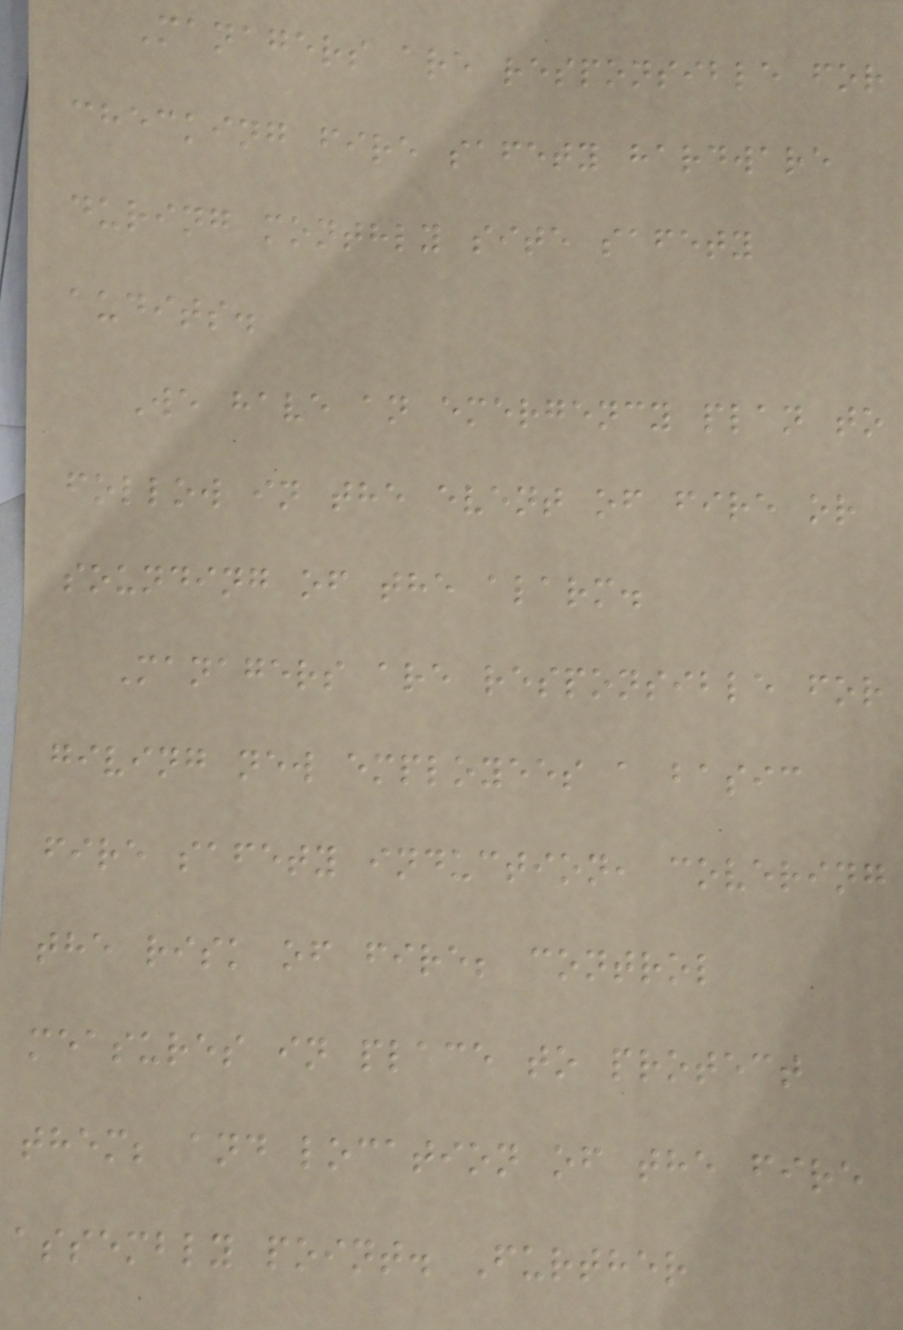Managers are responsible for
checking fire safety hardware
during monthly site safety
audits.
We have an emergency plan to
follow in the event of fire or
sounding of the alarm.
Managers are responsible for
giving new employees a basic
fire safety induction, covering
the risk of fire; control
measures in place to protect
them; and location of the fire
assembly point. Further
